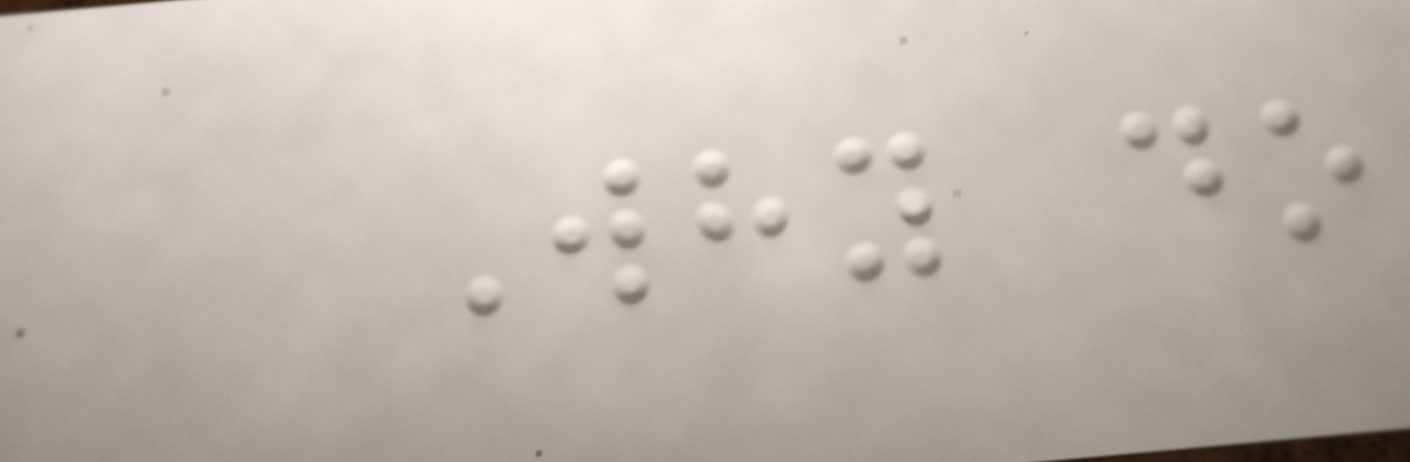Why do
